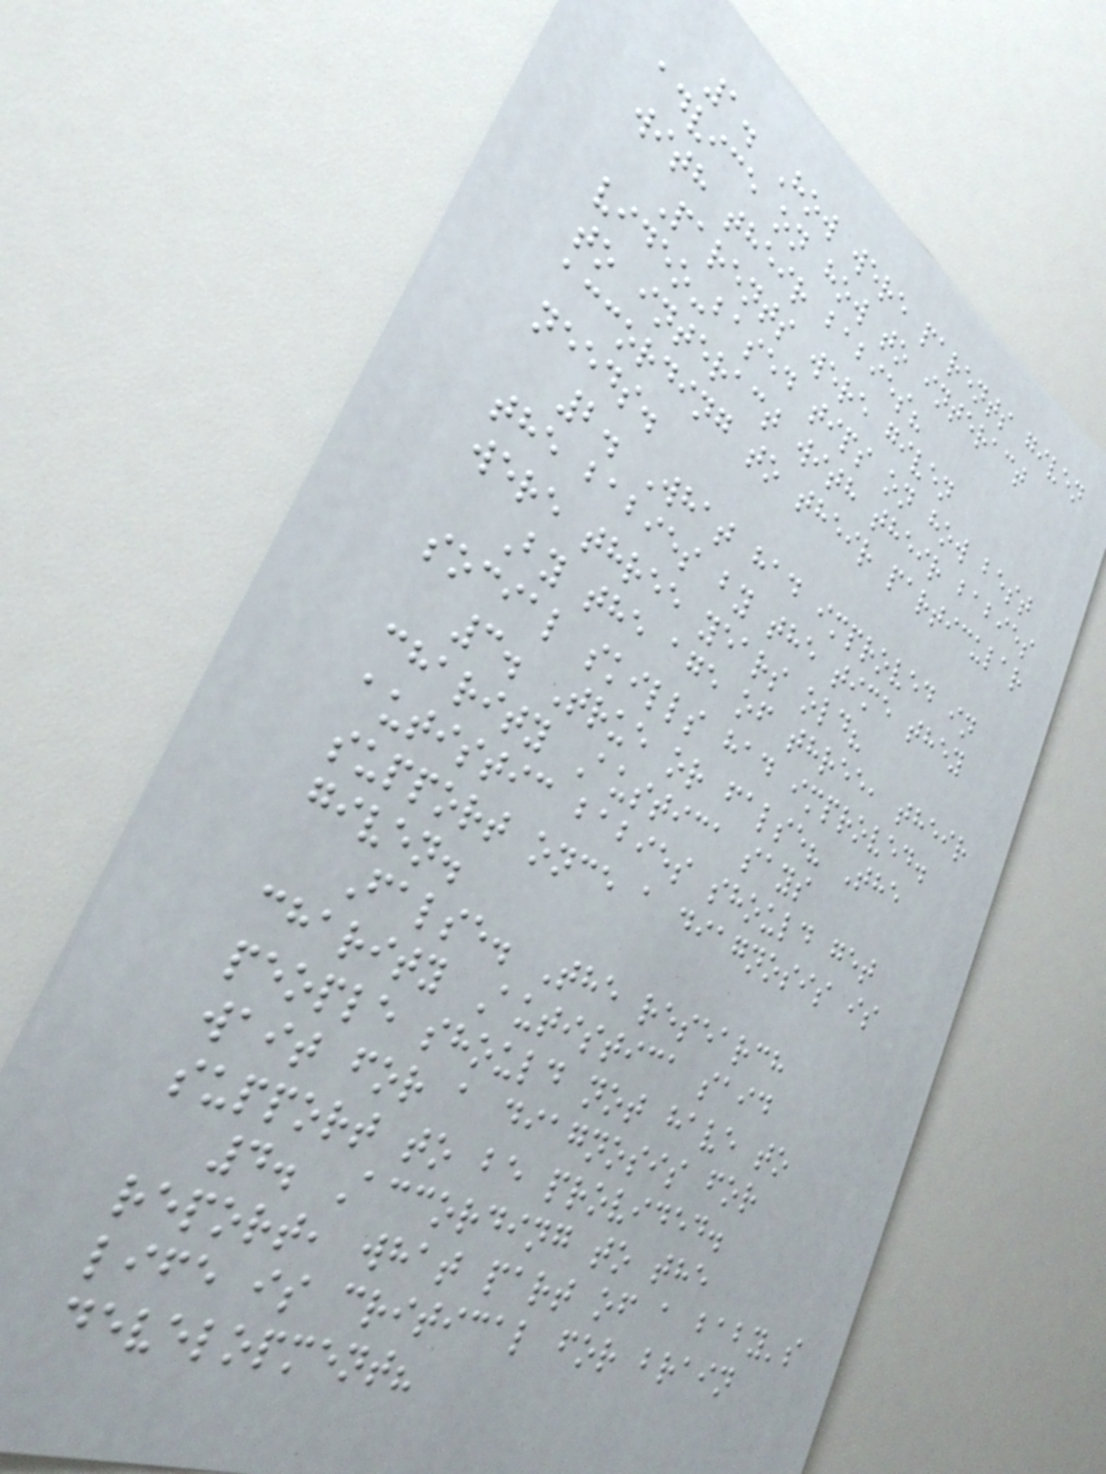1. How were parents given
advice on how to interact
with their babies?
Parents were given
video-based tips on how best
to interact with their babies
according to their particular
needs.
2. What had improved in
the babies by the time they
were three years old?
By the age of three, their
social skills had improved.
3. True or false? The
charity Austica says
autistic babies should get
support once a diagnosis is
given.
False. The research
charity Autistica said
people should not have to
wait for a diagnosis for
support to be provided.
4. According to the
report, what part of a baby's
life is critical for brain
development?
